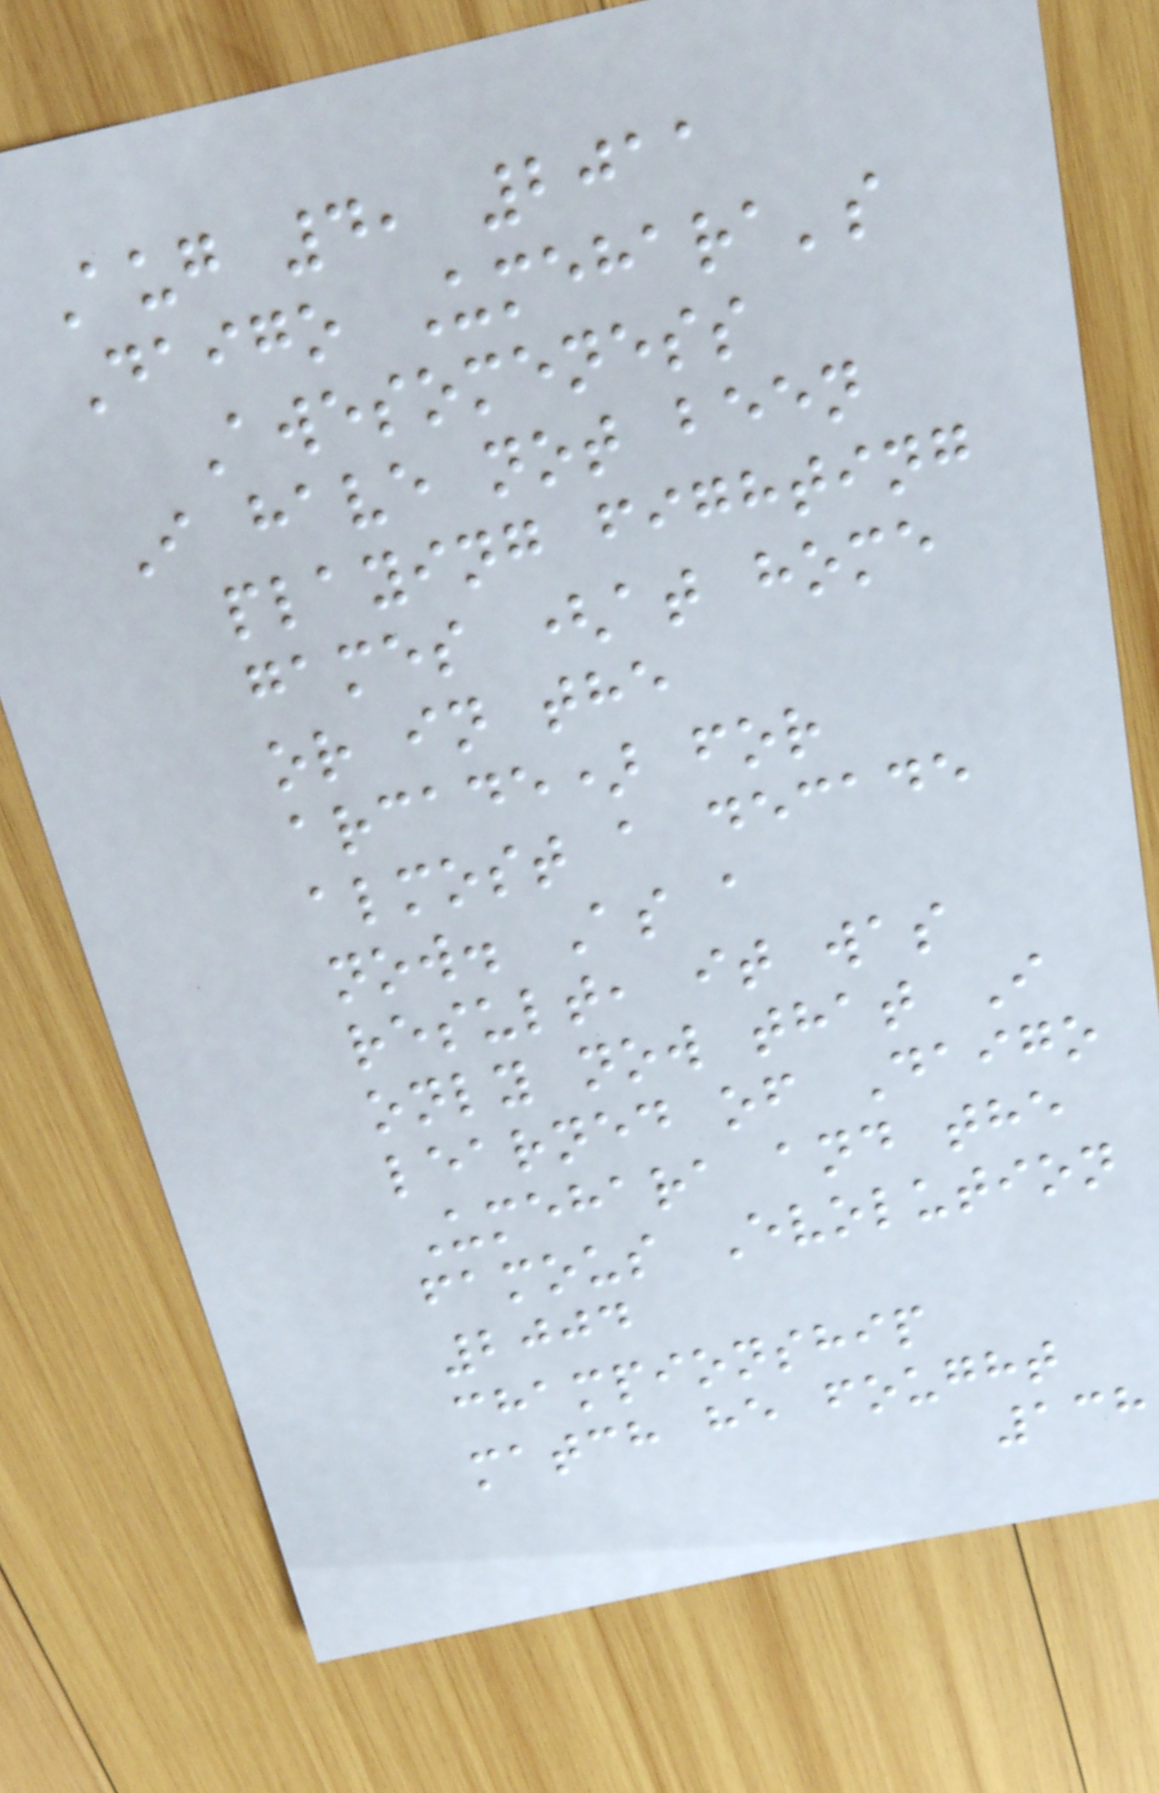Aug 4, 2011
Daigo Umehara's
Awesomeness
I have not been
playing fighting
games (at home
or in the
arcade) for
almost a decade
now. As a
result, it was
only now that I
learned of Daigo
Umehara and the
famous Evolution
2004
championship
match he fought
138
